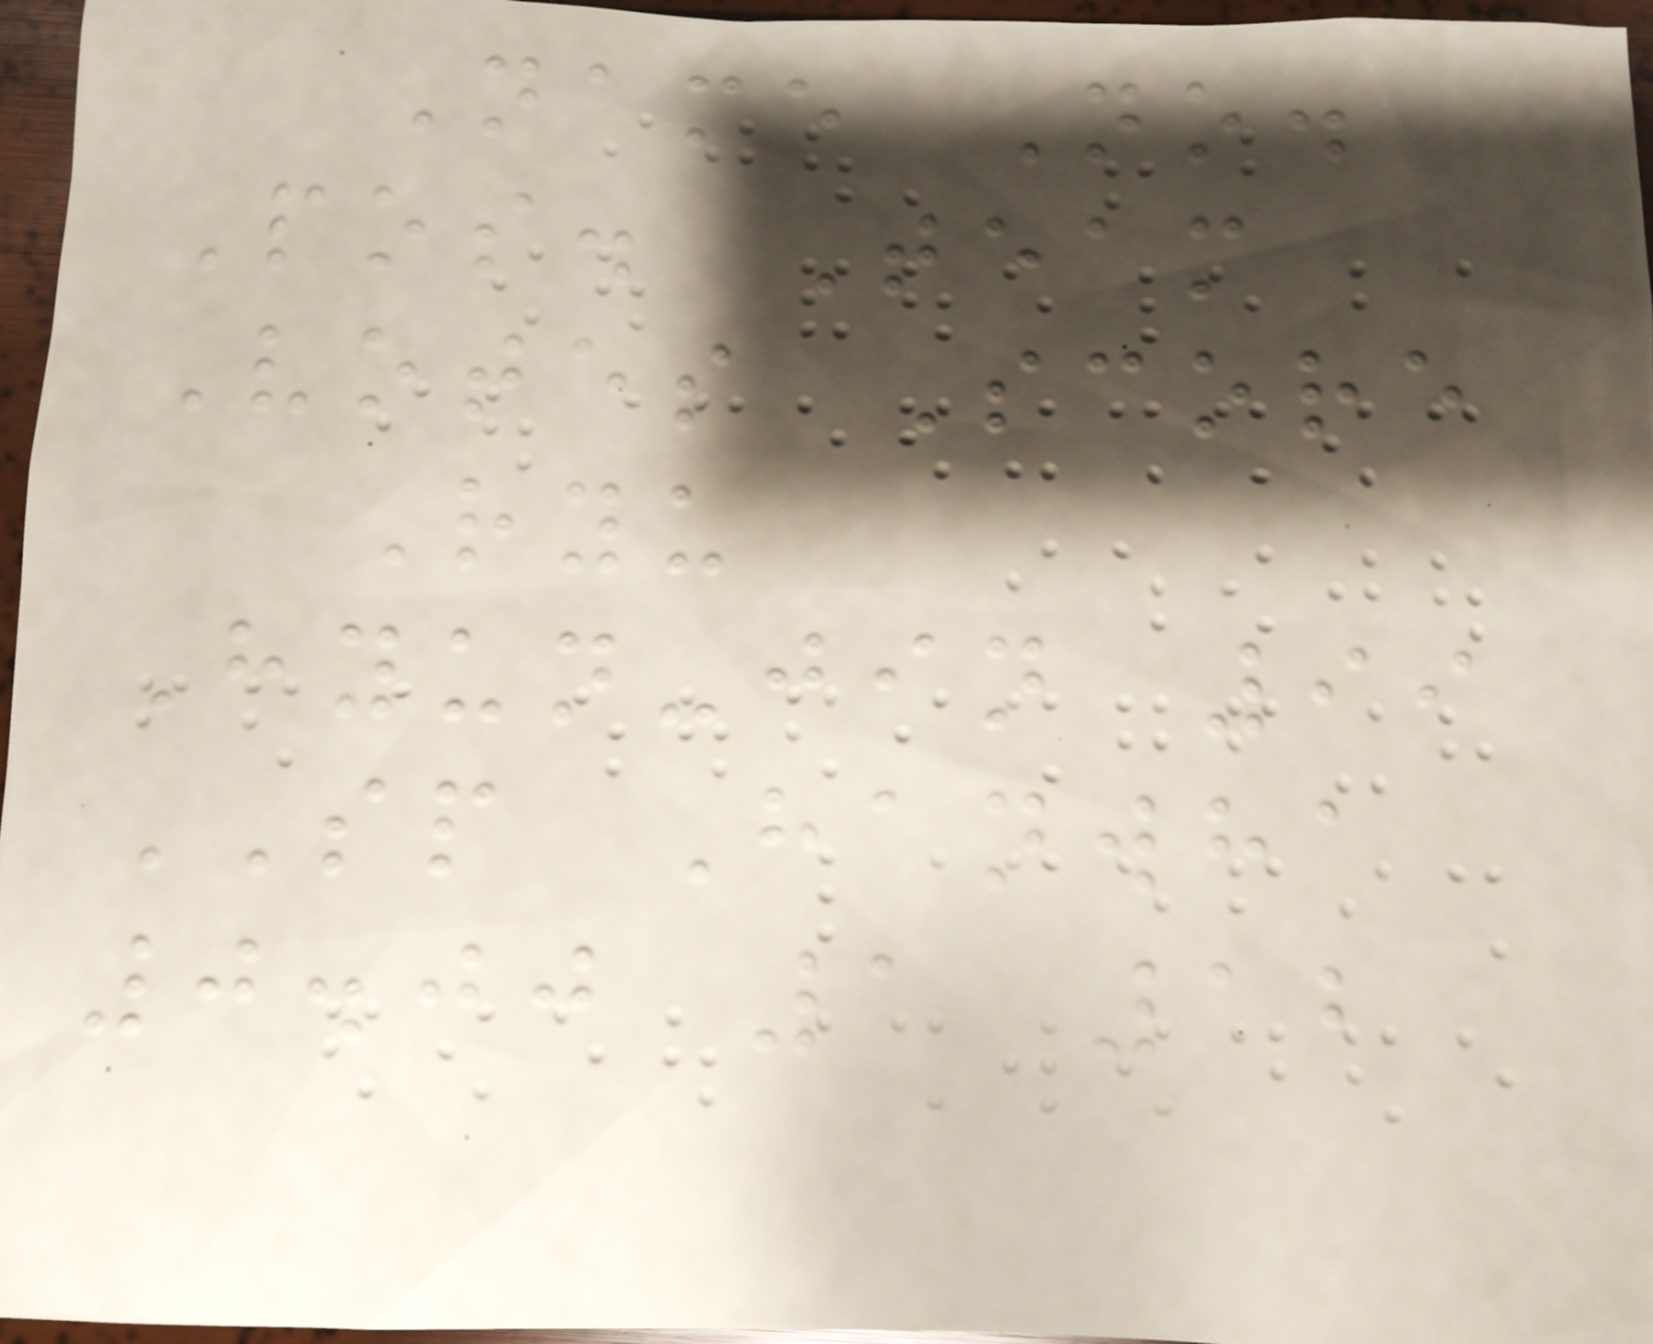Name No.
Pos. Team
Votes Score
Ryu
Hyun-jin 99
SP Hanwha
0.00 1 12
